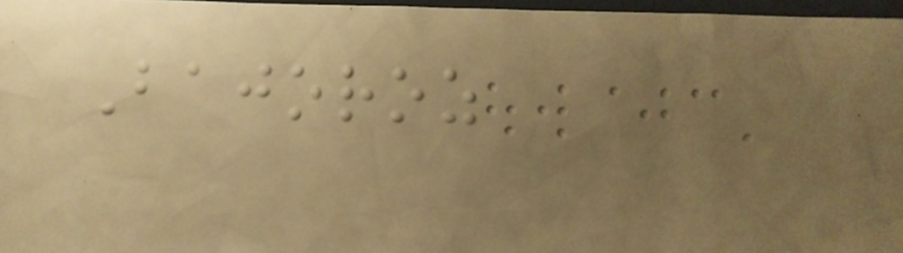Bajoroz
